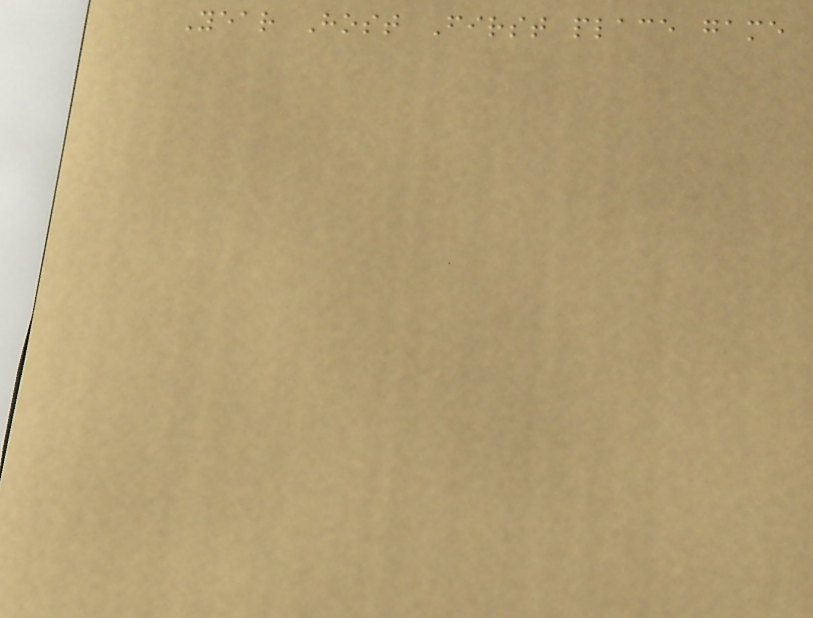Year Host First place game
